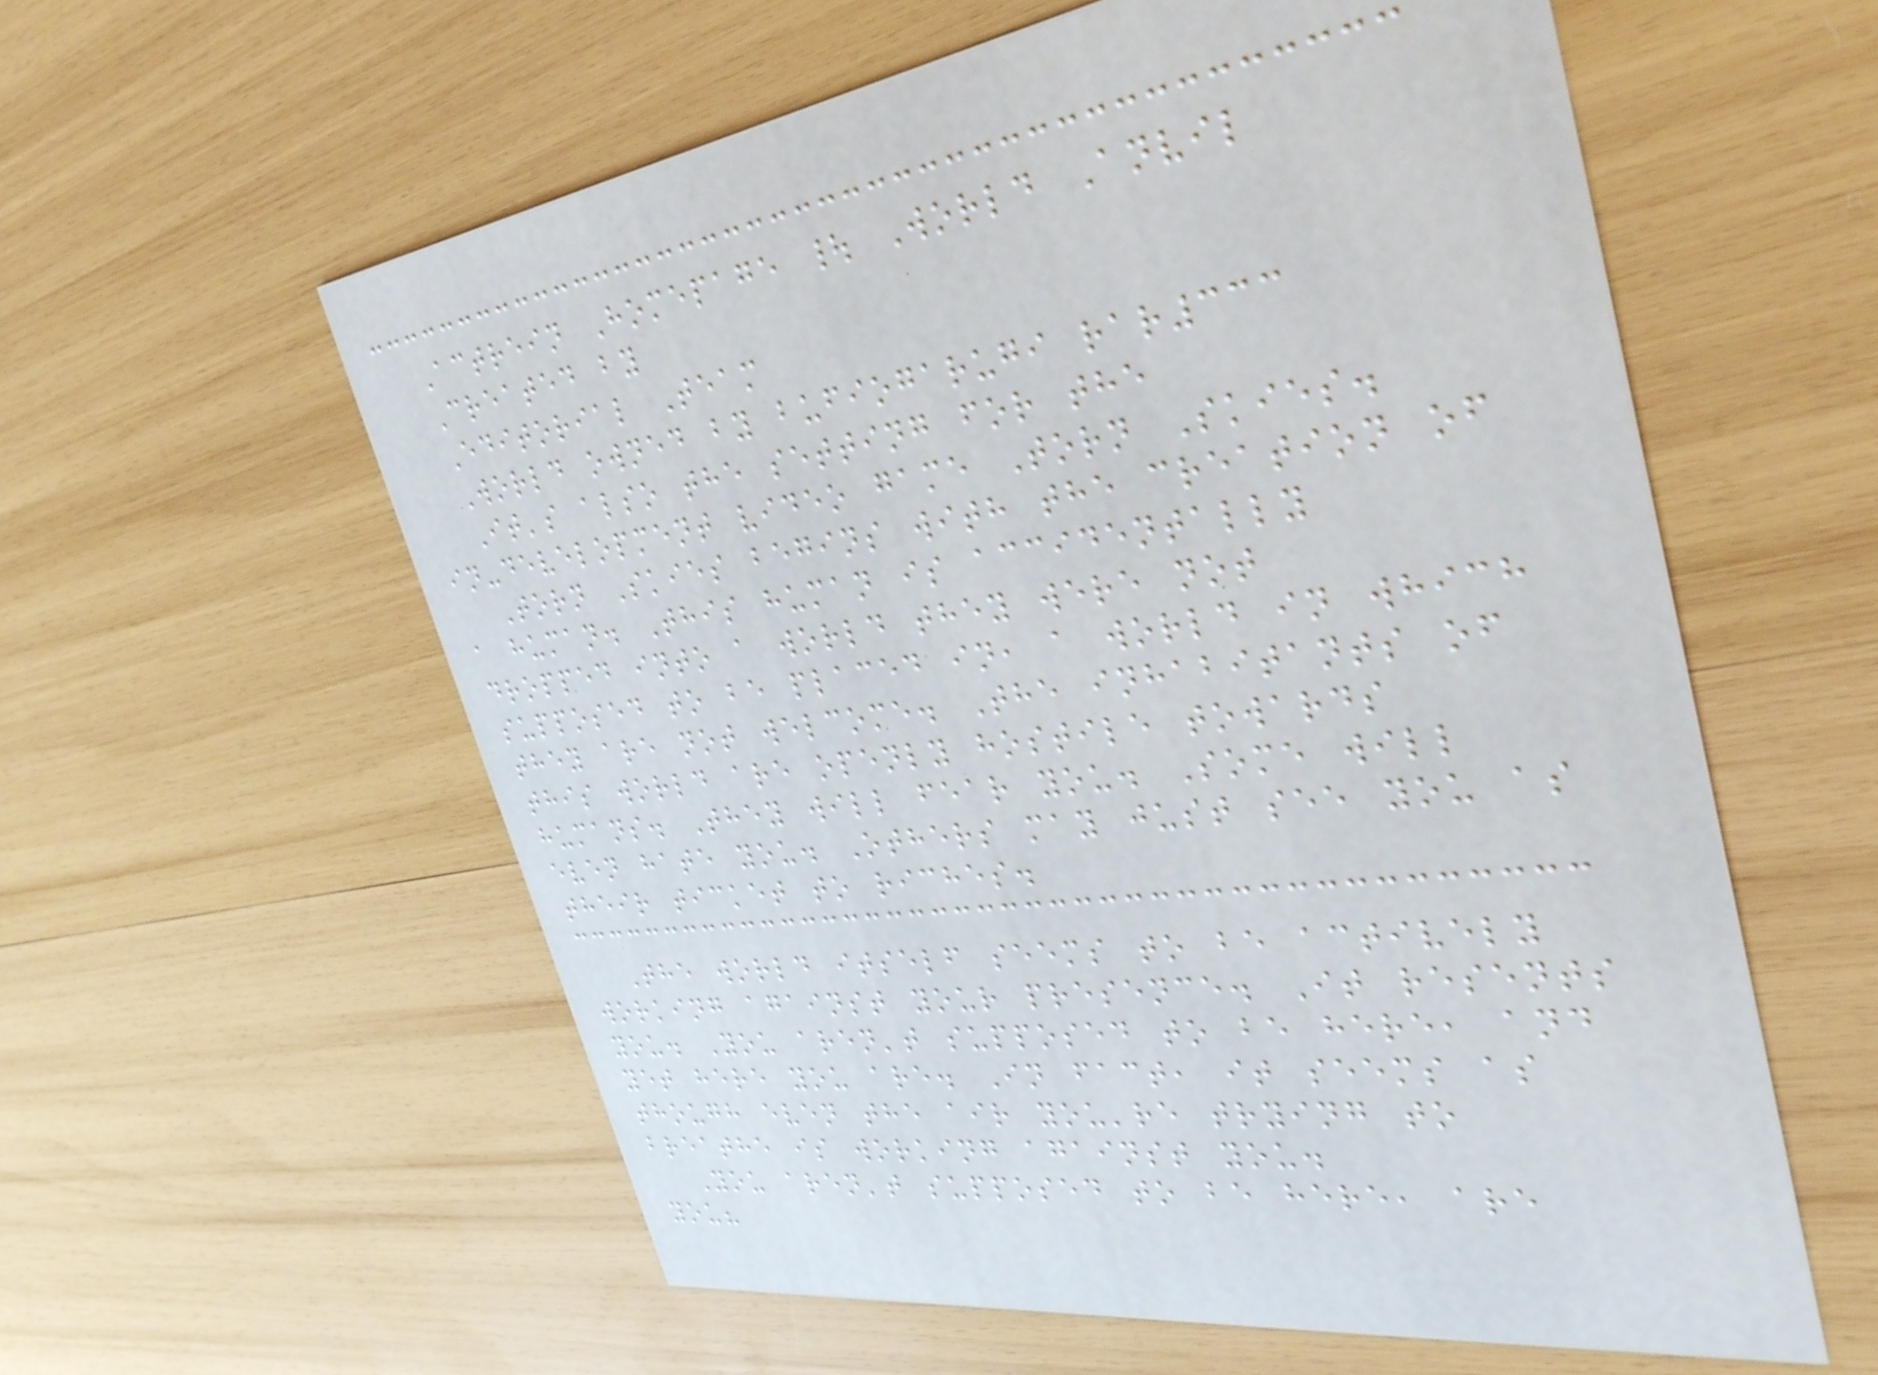Actrein Homepage | World Anvil
Created by
Editorial Team
World owned by bufiogarugi rar333
It's also the setting for the
in-development video game Torn Skies.
Torn Skies begins with the creation of
a human. This human is accidentally
dropped into a world they were not
supposed to be placed in, a world in which
they are not welcome. The inhabitants of
this world are openly hostile towards
humans. They will fear you. Some will
even hate you. Others may just see you as
their ticket to riches.
The world itself seems to be actively
working against your presence. It resents
you. You aren't supposed to be here, and
yet here you are. In fact, it seems as
though even the air you're trying to
breathe is working against you.
You aren't supposed to be here, are
you?
